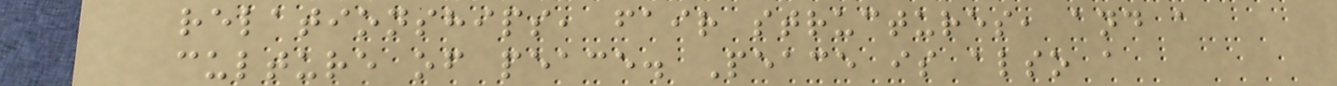relationships, fair structures, and a
culture of peace. Peace is also a
